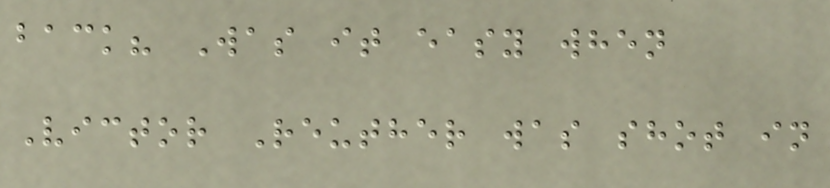back? Was it easy when
Victor Reuther was shot in
